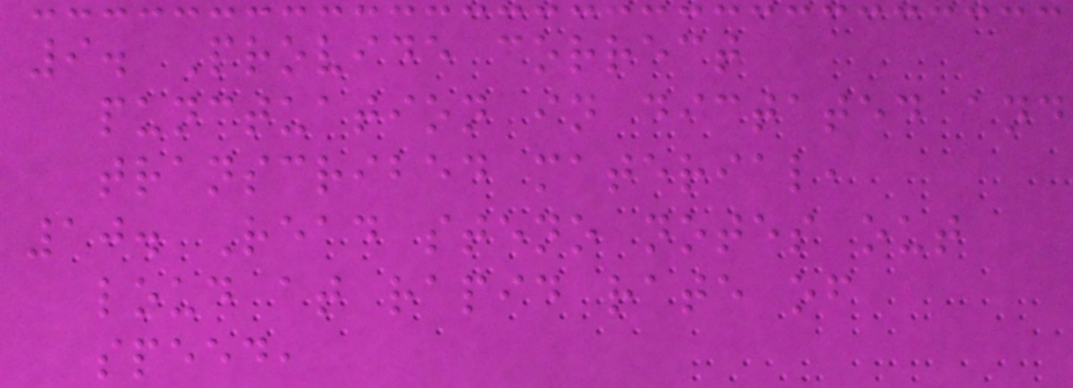9. Provide correct
punctuation in dictated and
transcribed material,
10. Read steno notes out
loud at rapid rate of
speed,
